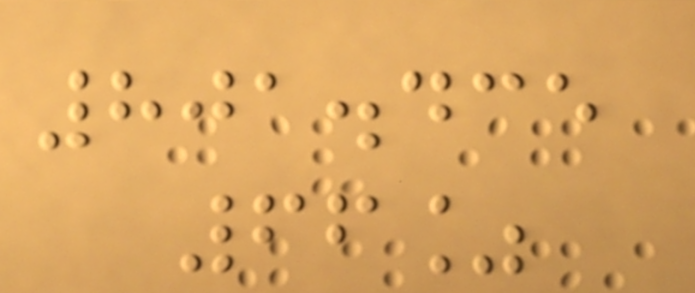801.435
66%
